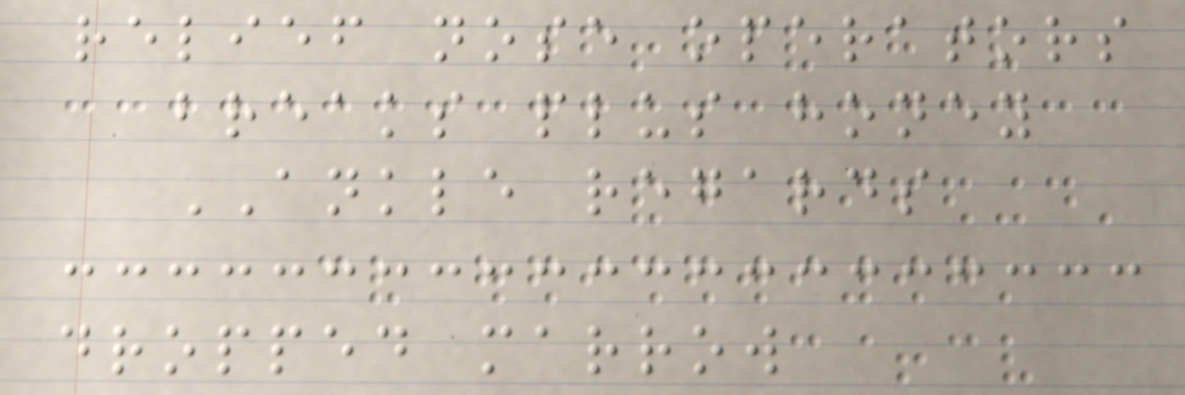relief nose operators
breaks plus honey
ANKLE regards
dropped marrow
